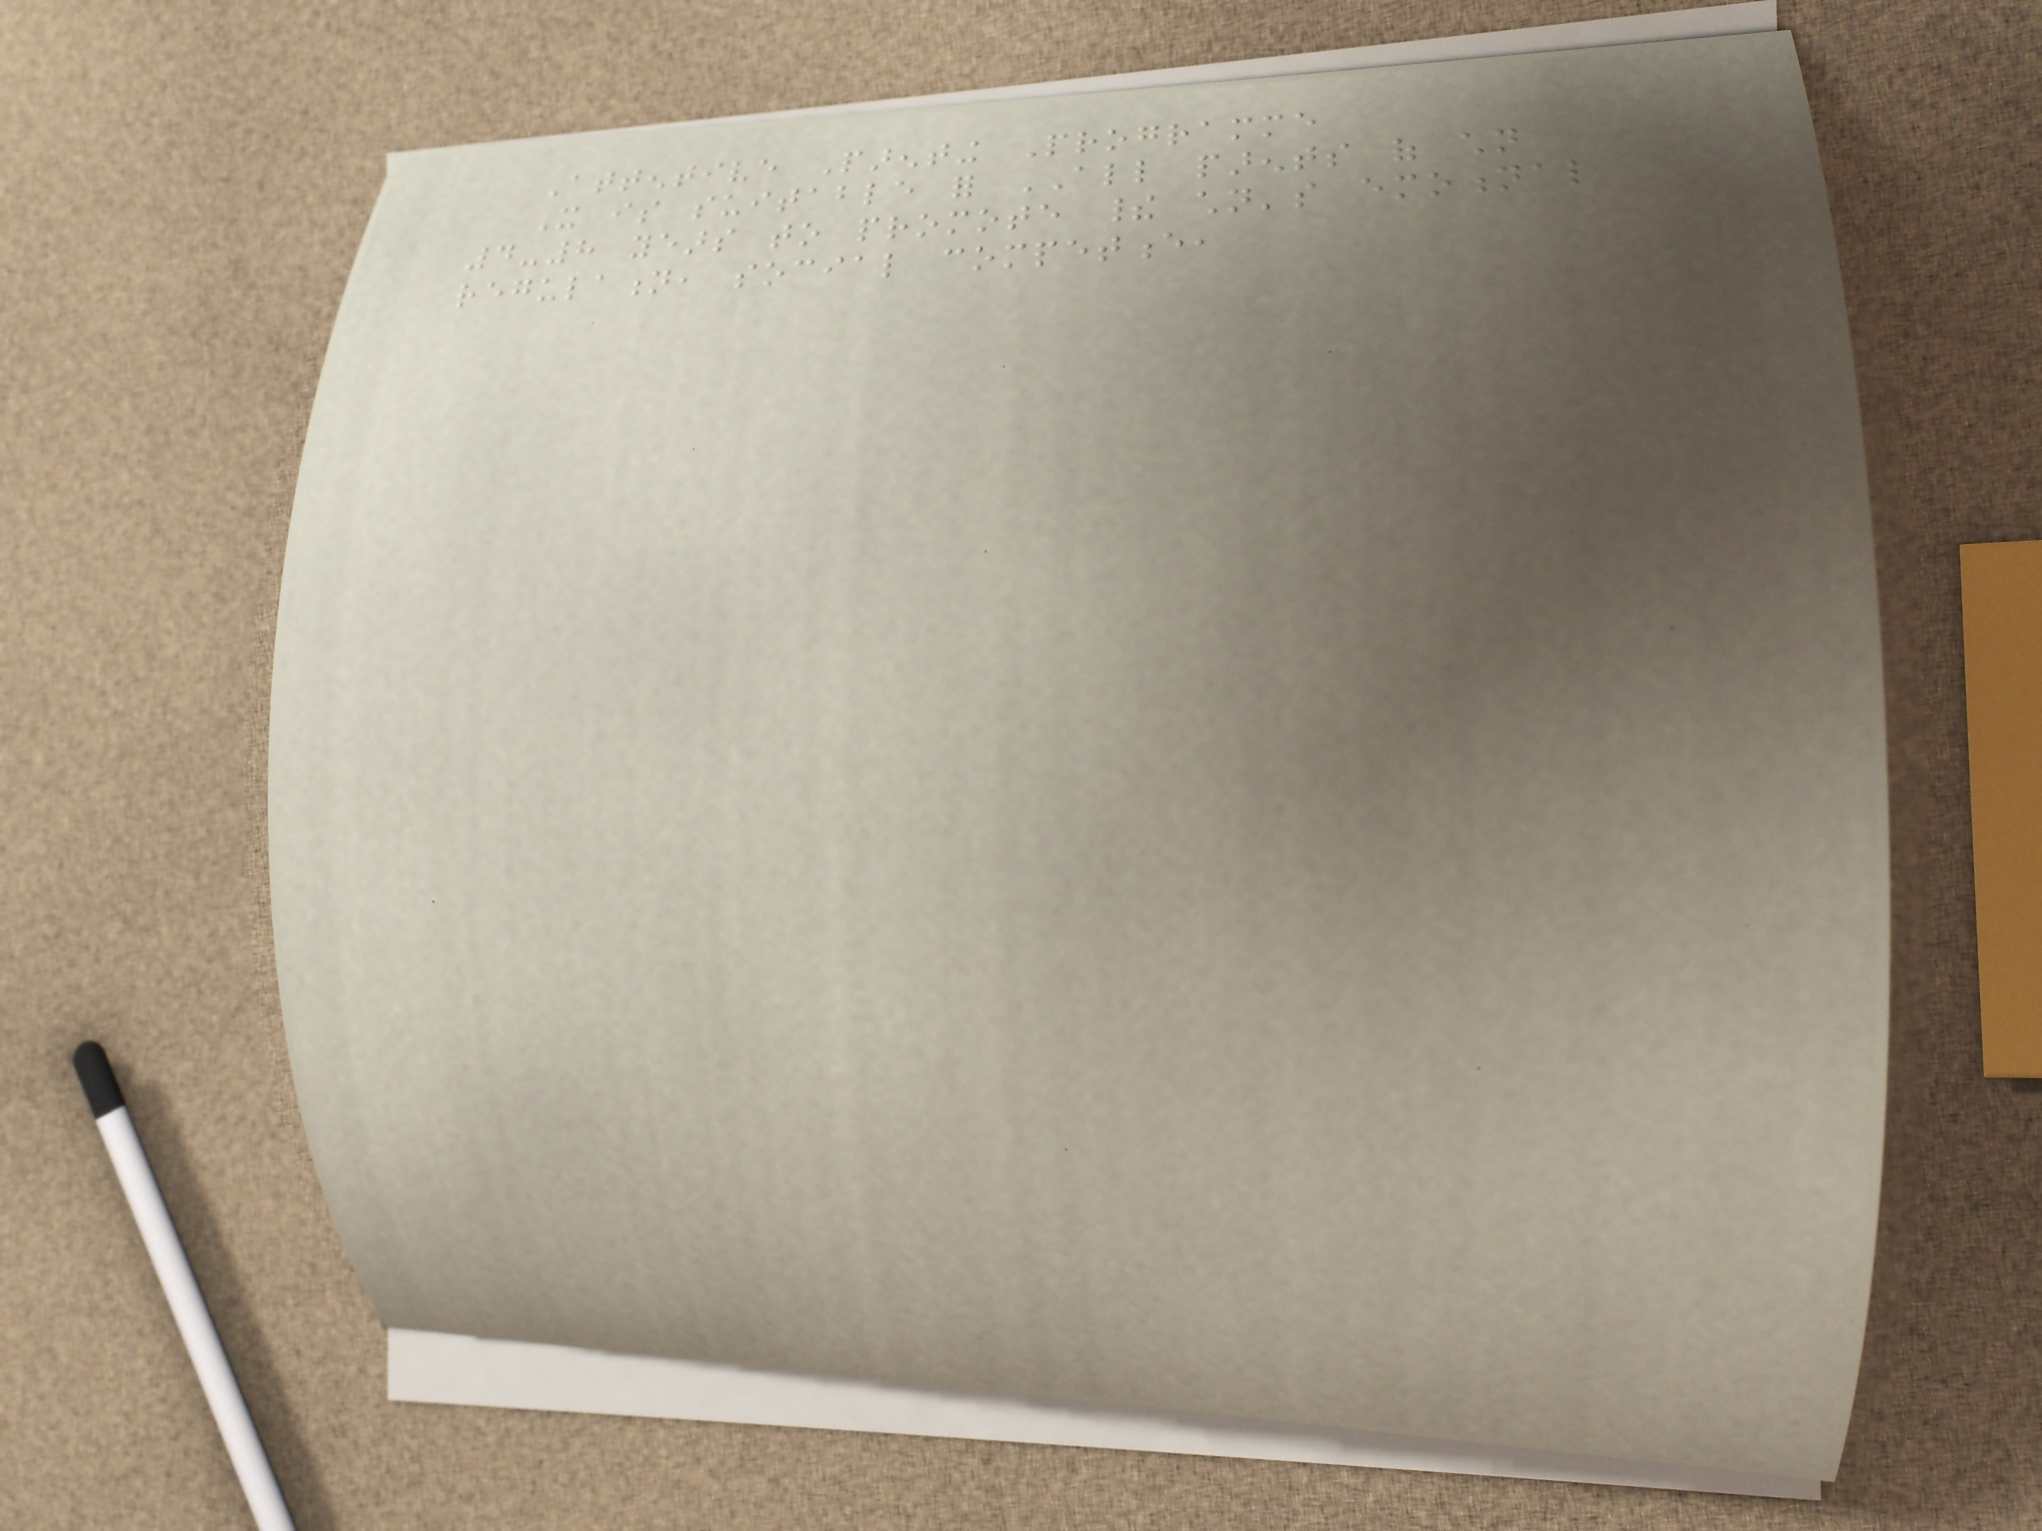Attentive Parenting Programme
It is suitable for ALL parents of children
4-8 years to promote their children's emotional
regulation, social competence,
